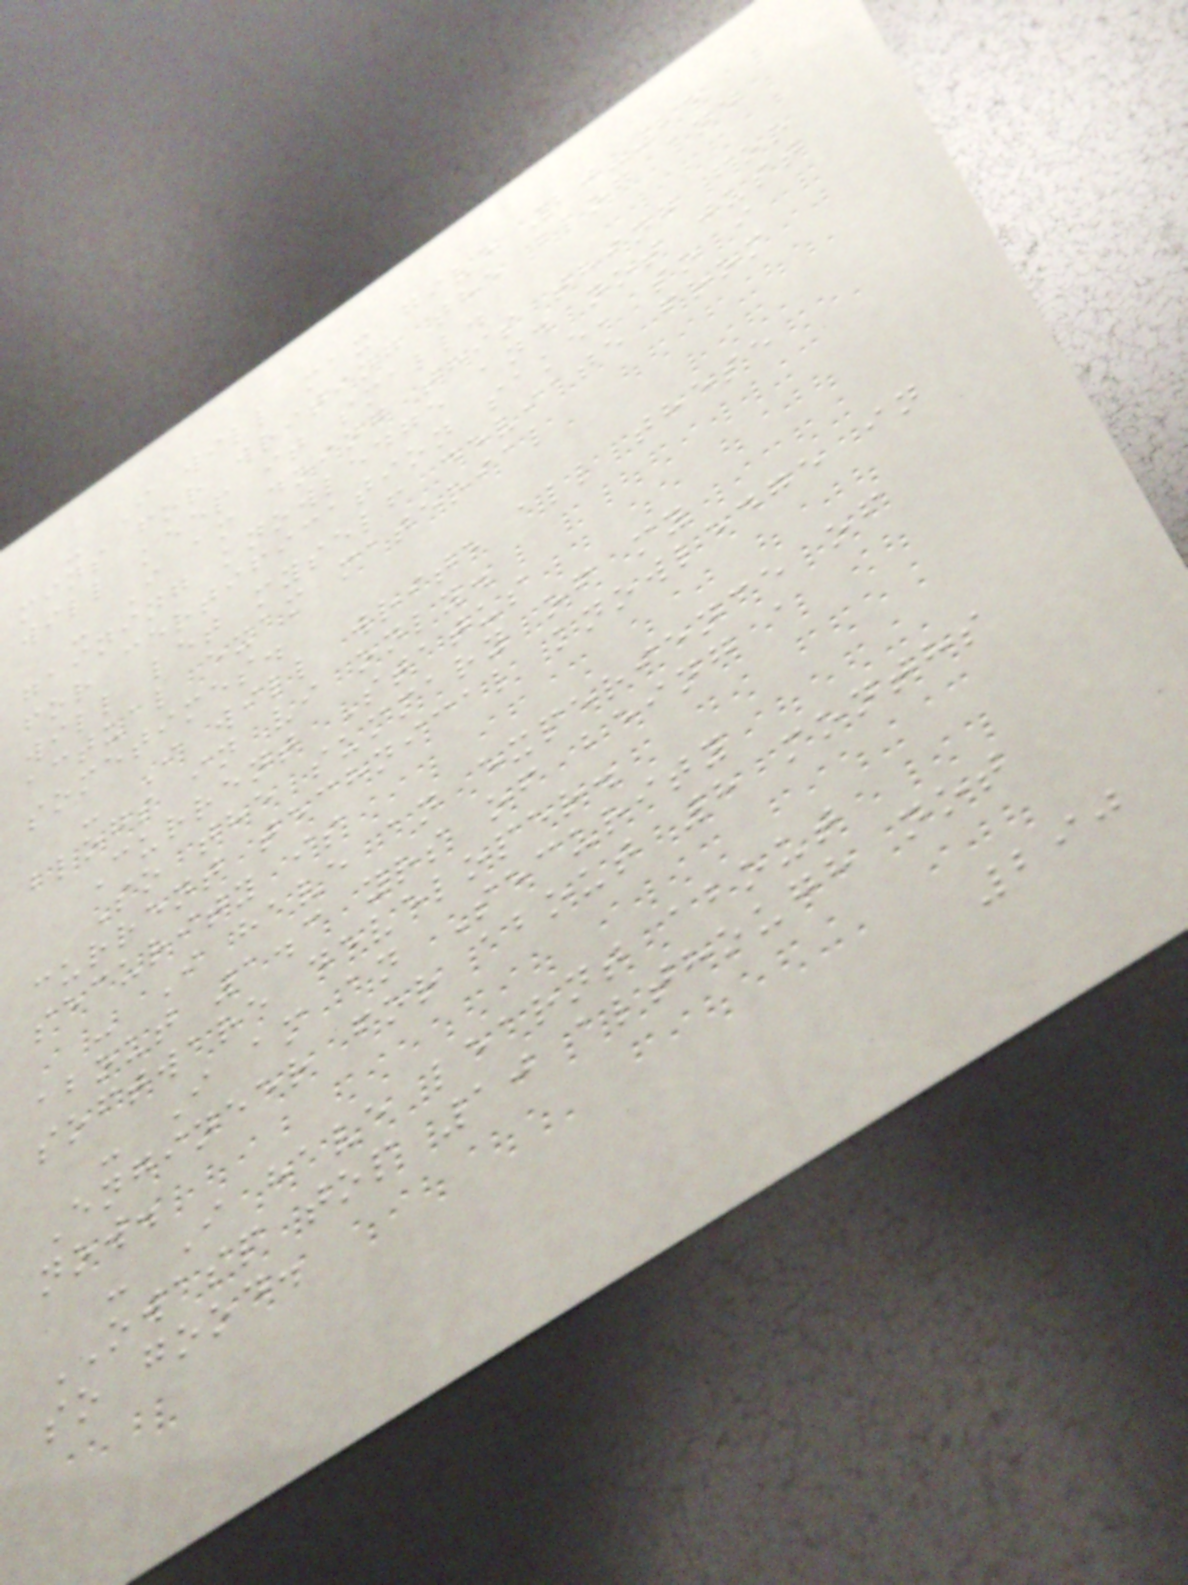- I will max give 20-25
mins for writing the blog and
will keep it small.
- I am doing this thing for
gaining knowledge and not just
for certification sake, so i
will let myself deviate from
actual exam material
sometimes.
- I will write all these
blogs in vi only.
Current Status
So the summary of my
current technical knowledge in
security is
- I have an experience of
about 1.3 yrs of being a
software developer.
- I am an Security
Engineer for about 8 months
now.
- I have learnt about
OWASP top 10 although not
so good.
290
